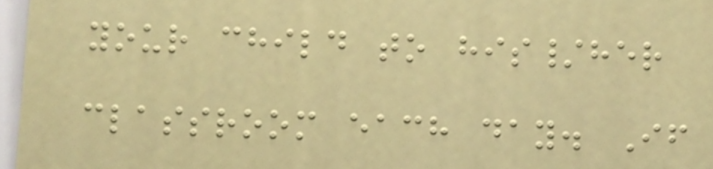your child to his/her
classroom each day. If
